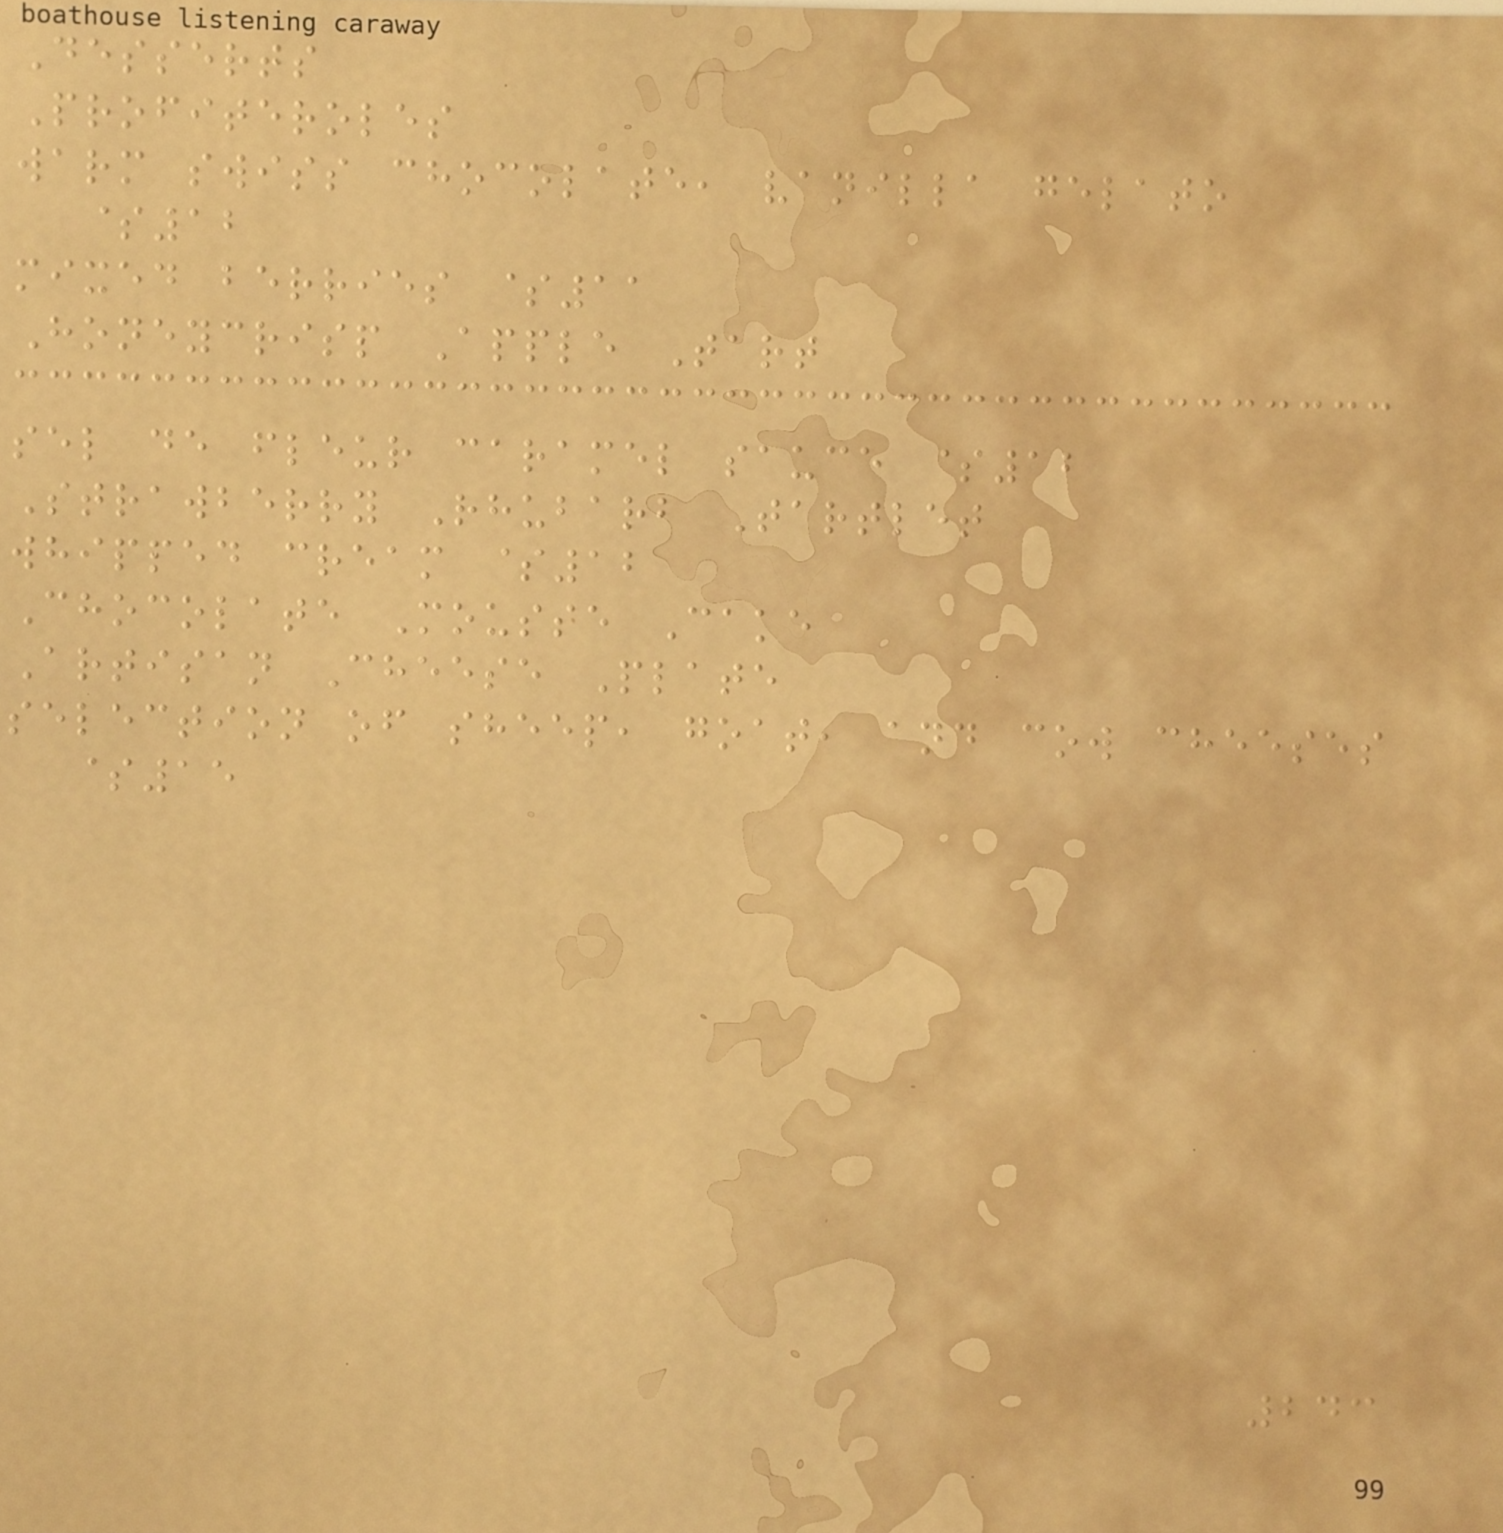Desserts
Profiteroles
warm swiss chocolate, vanilla gelato
$12
mixed berries $11
Honeycrisp Apple Tart
sel de fleur caramel sauce $12
Strawberry Rhubarb Tartlet
whipped cream $12
Chocolate Mousse Cake
Artisan Cheese Plate
selection of sheep, goat, and cow cheeses
$15
243
